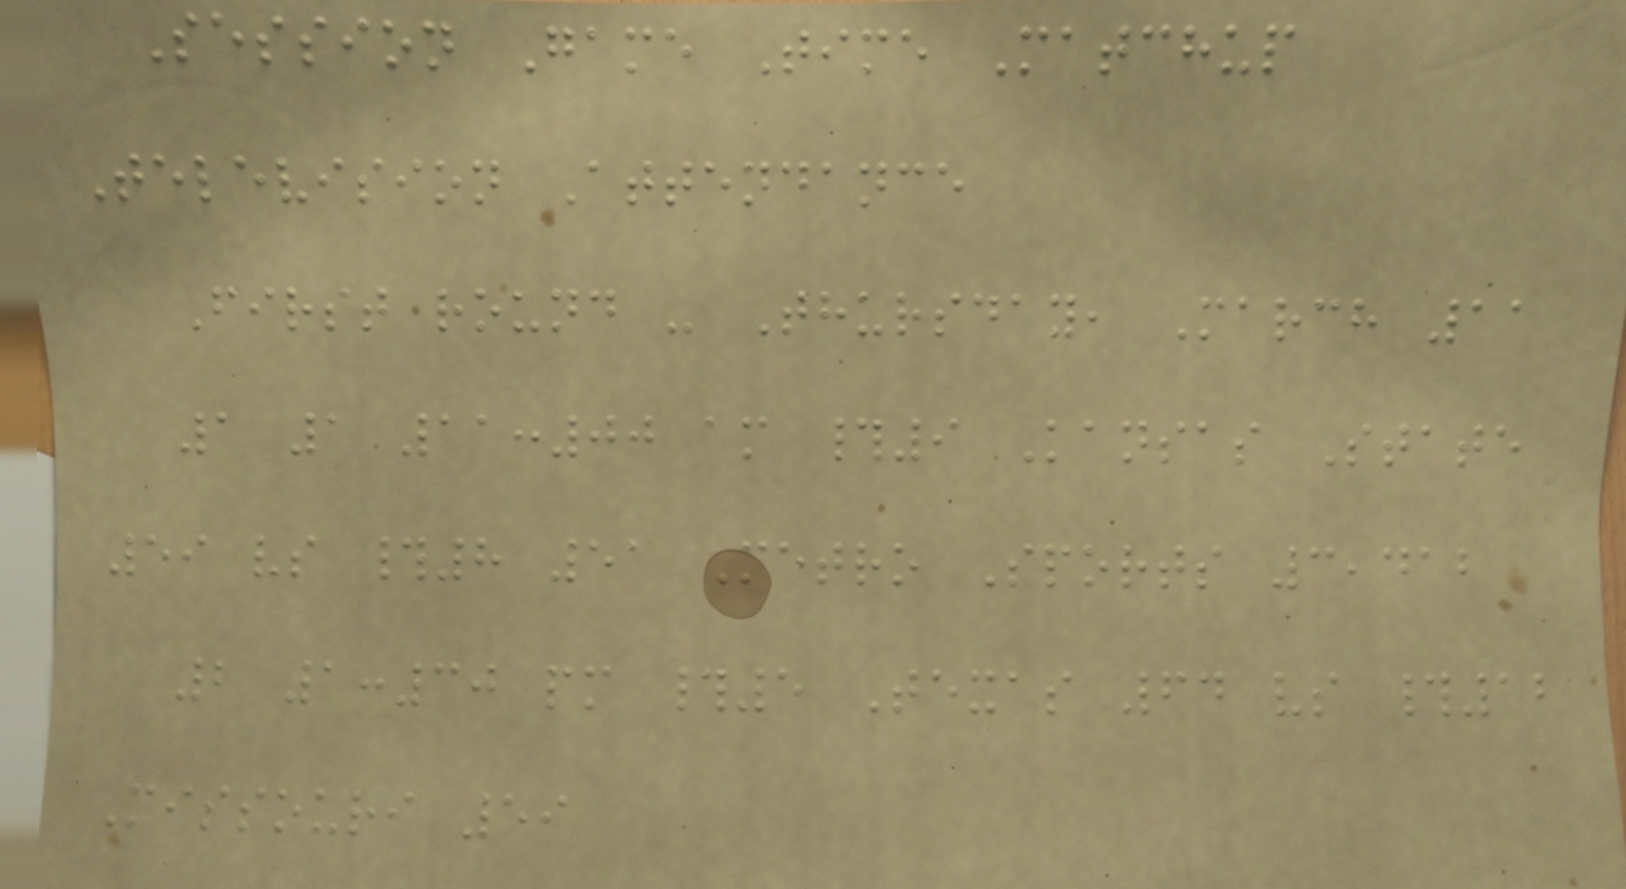Session Game Time Matchup
Television Attendance
First round - Thursday, March 11
1 1 11:00 am #9 Kansas State
59 vs #8 51 Metro Sports 3,412
2 1:30 pm #5 Texas 64 vs #12
Missouri 59
